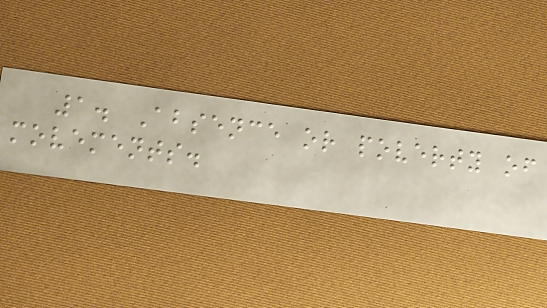1. Absence or poverty of
movements.
